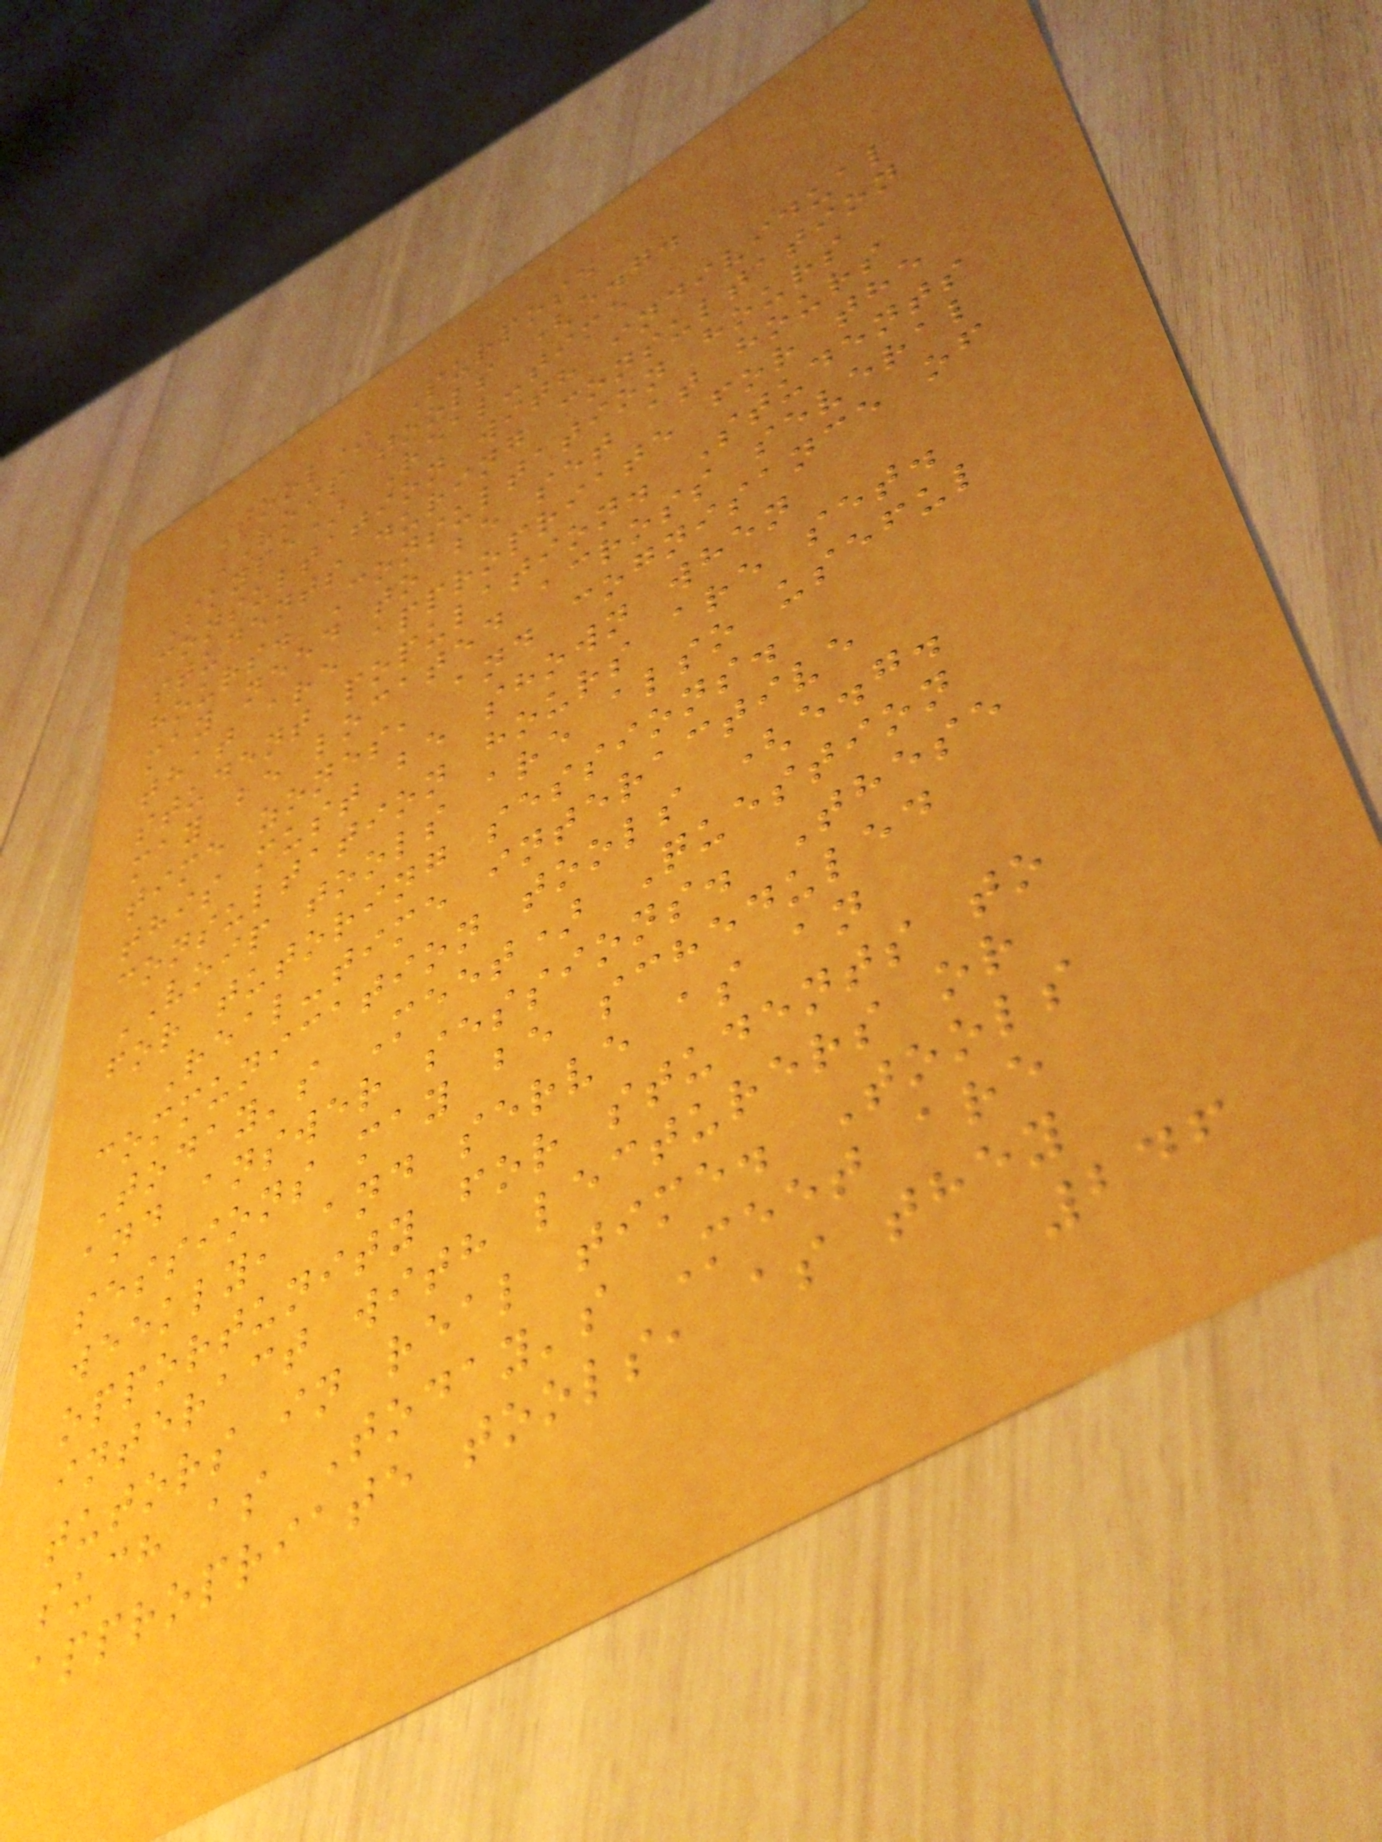Tool* Purpose
VOIP tools (e.g.
Skype) Real-time
consultation with individual
students during consultation
hours. Consultation hours
may need to be set at hours
that are appropriate for the
student population. Students
may be located across several
time zones, and cognisance of
this must be shown when
consultation hours are set.
VOIP tools are also useful
for tutoring sessions.
Real-time interactive
communication tools (e.g.
Today's Meet) Question
and answer sessions. These
sessions may be scheduled
weekly, and serve as an
opportunity for students to
interact with lecturers or
tutors in real time. Tools
such as Today's Meet are
appropriate tools, as they
246
